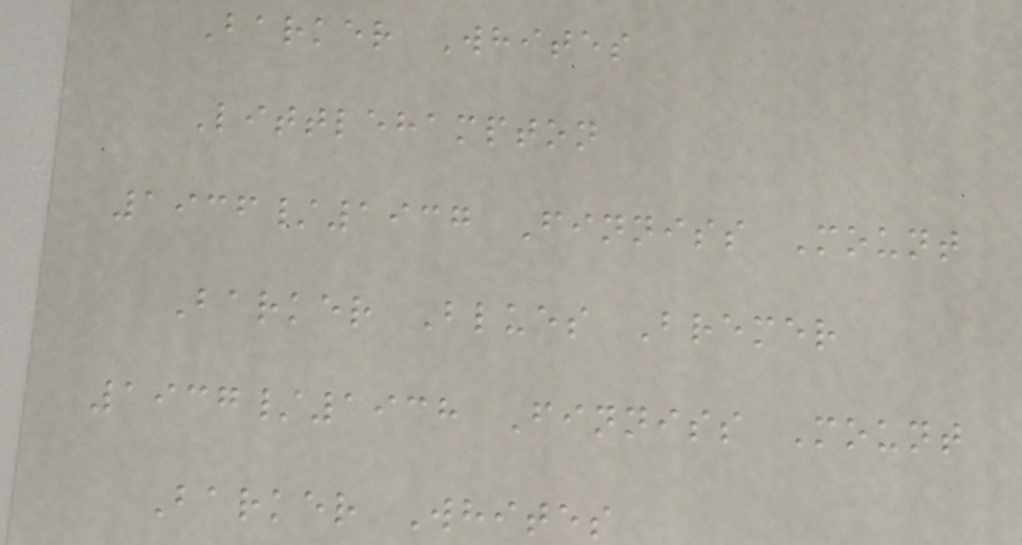Barker Whites
Littlehampton
1936/1937 Finniss Mount
Barker Blues Bremer
1937/1938 Finniss Mount
Barker Whites
